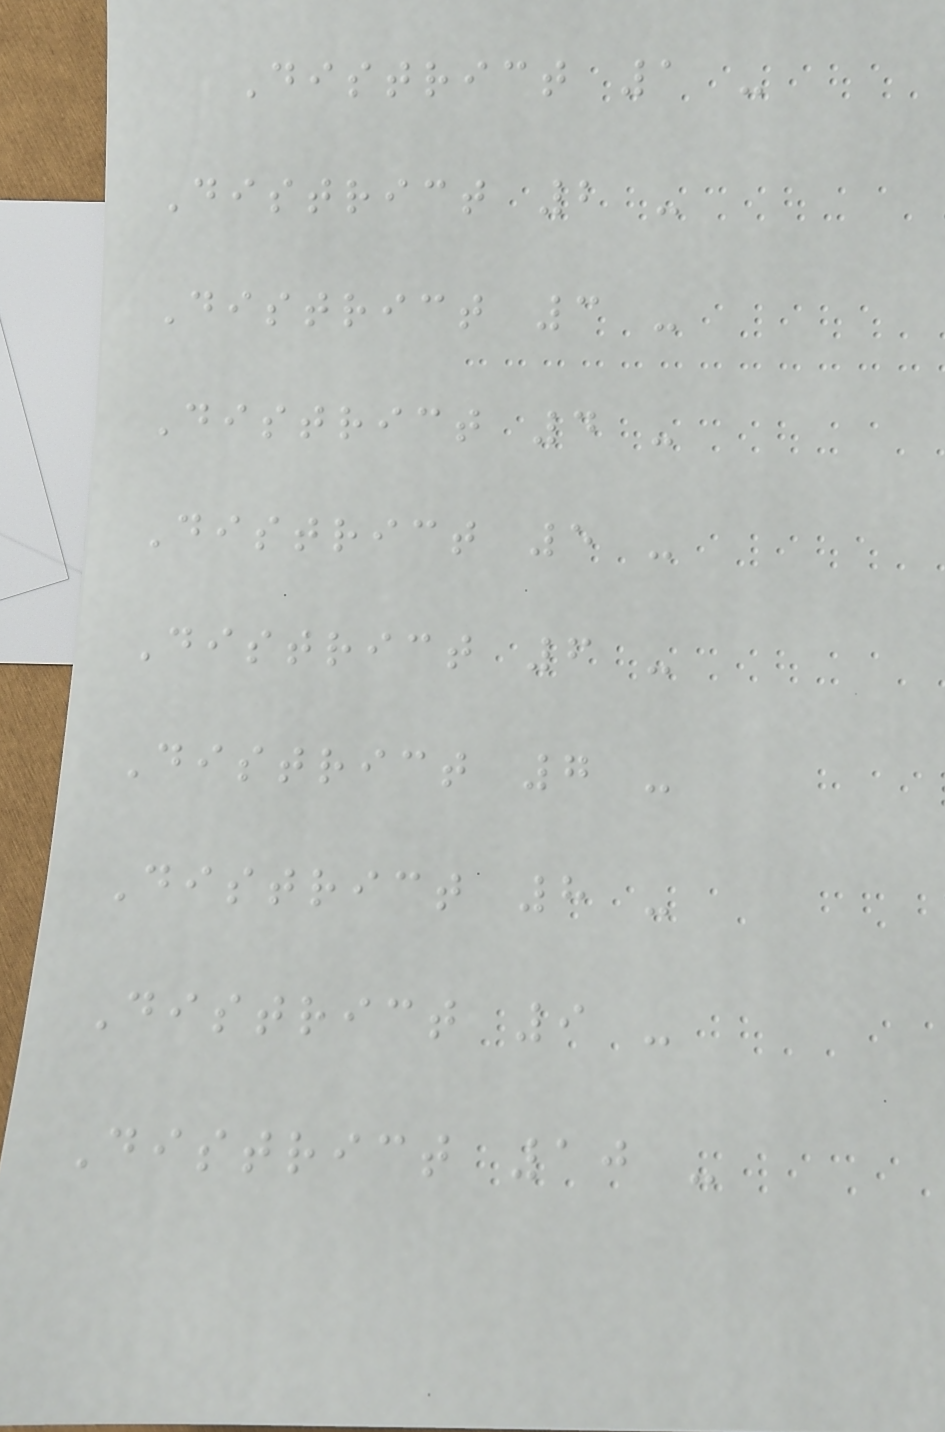District 1 -
District 2 -
District 3 -
District 4 -
District 5 -
District 6 -
District 7 -
District 8 -
District 9 -
District 10 -
